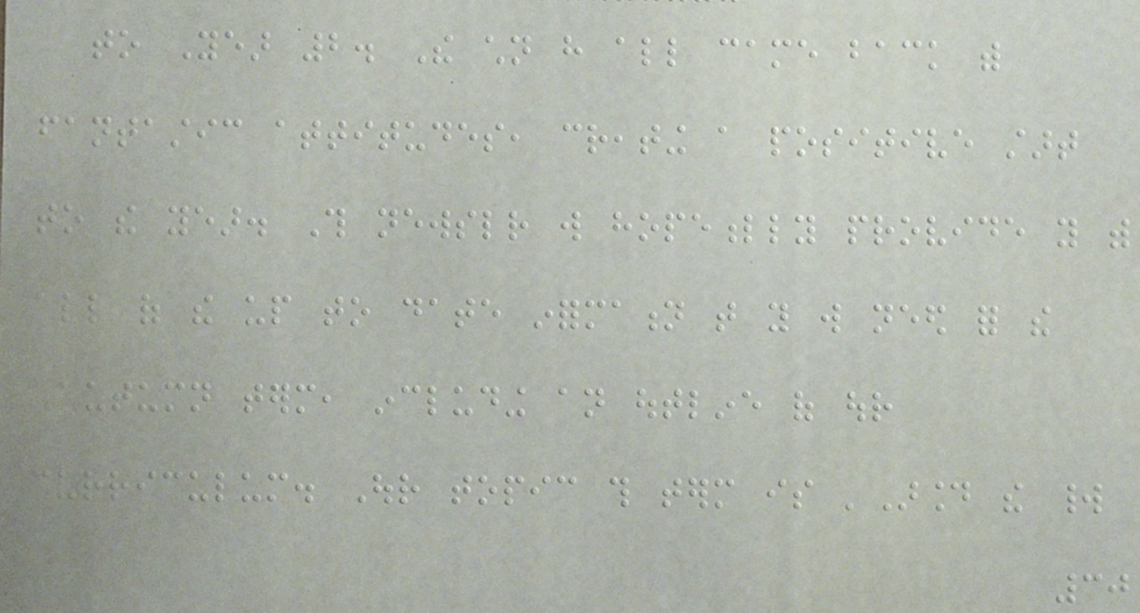to Year 2. The children have all came back with
fantastic attitudes, creating a positive start
to the year. This newsletter will hopefully provide you with
all of the up to date information that you will need for the
Autumn term, including an outline of our
curriculum. Our topic this term is 'Around the world
30
